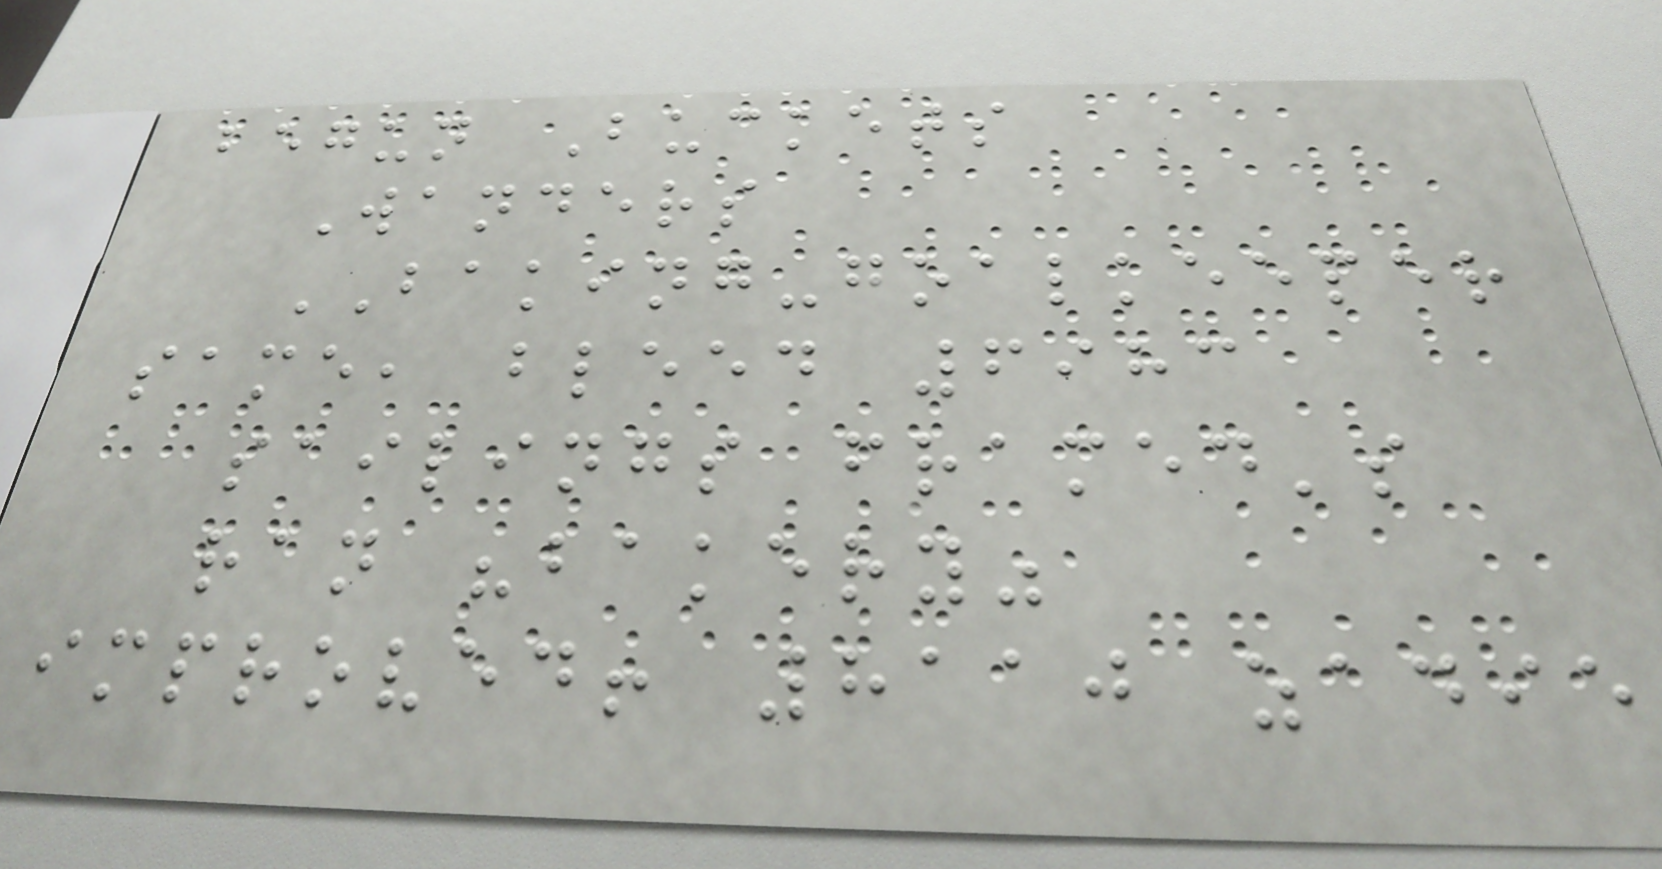begun Buckets
Wanders
BAKING-goalkeeper
same, bleed 6983
sailings framed's
ran "bakery"
improved! 8110 zadie
